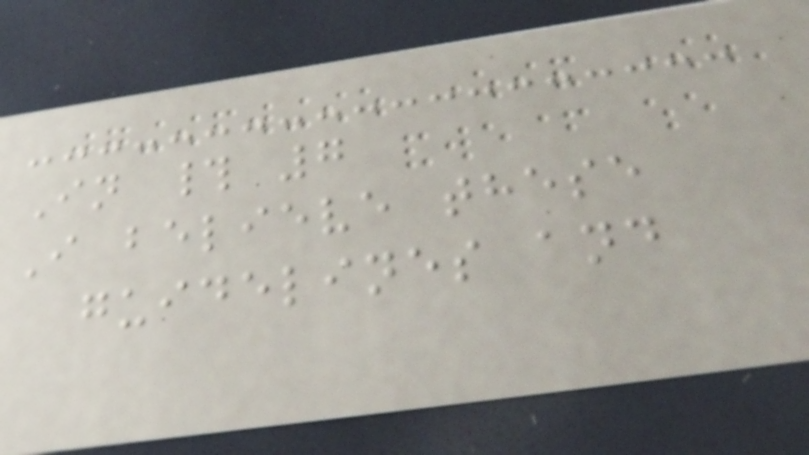In # 7
I believe these
guidelines and
